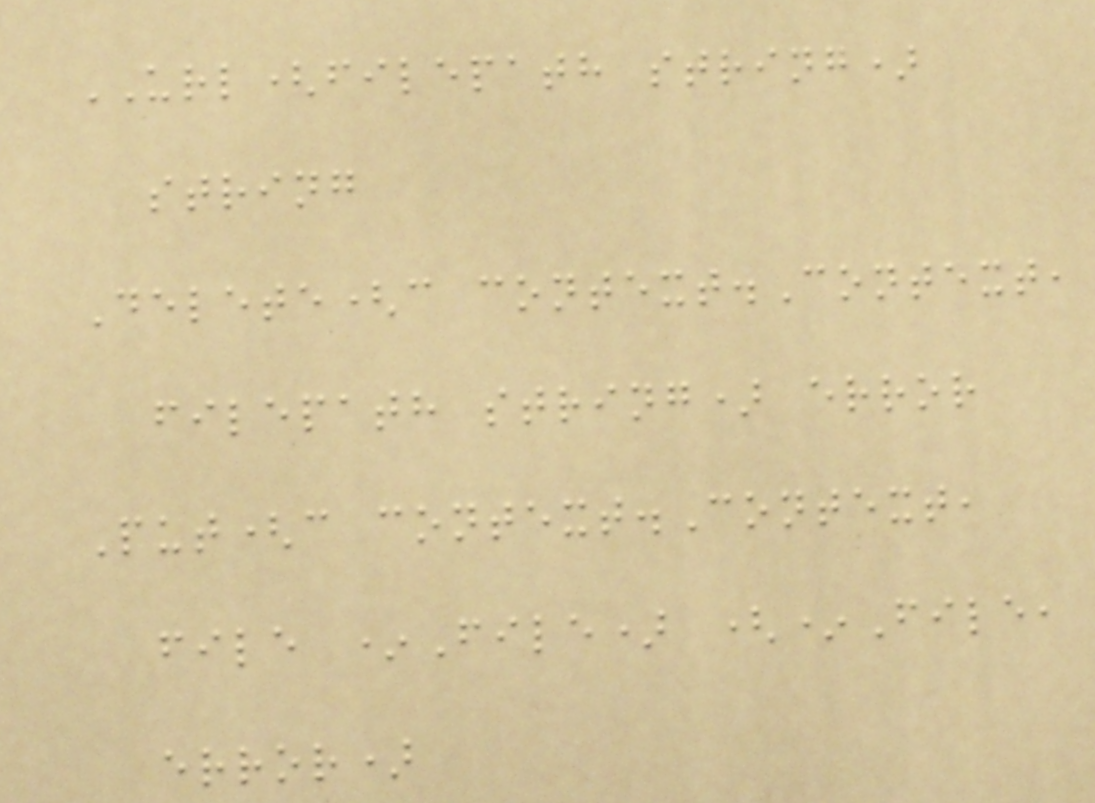URL(filepath string)
string
Delete(c context.Context,
filepath string) error
Put(c context.Context,
file *File) (*File,
error)
